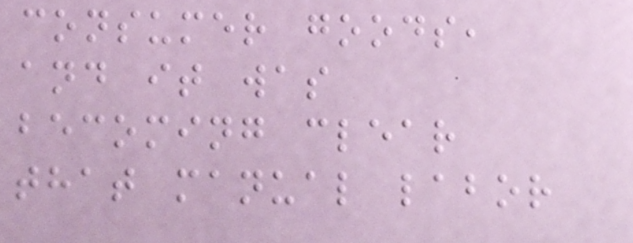consumer goods,
and it was
becoming clear
that manual labor
